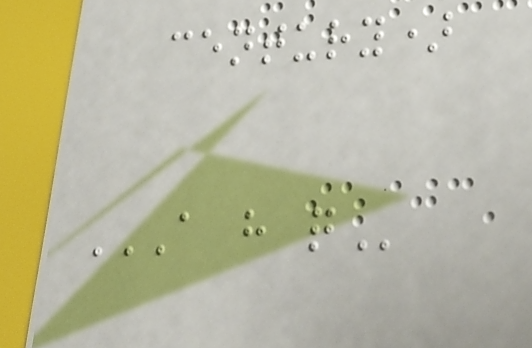century)
A H Q
